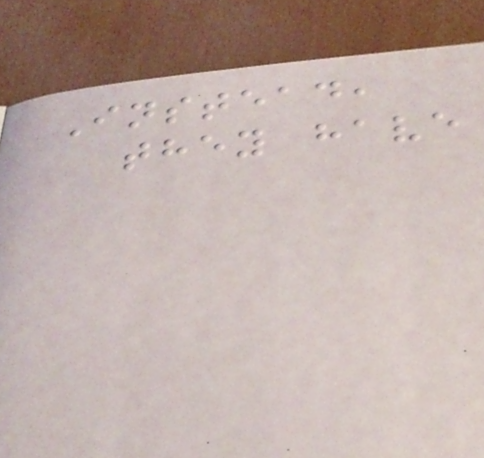Instead,
they have
